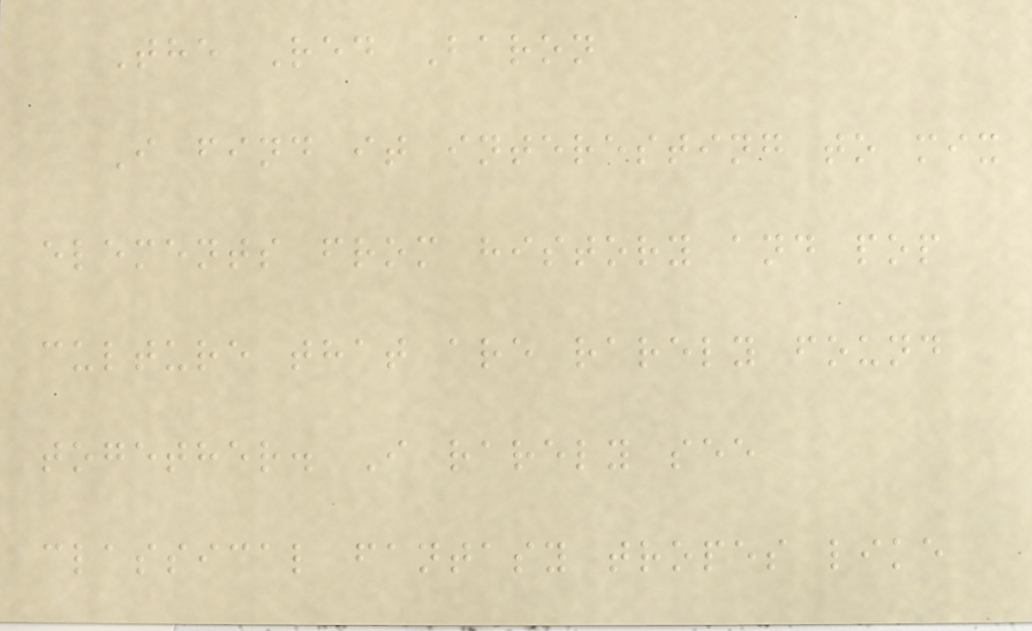The Red Baron
I find it interesting to mix
elements from history and pop
culture that are rarely found
together. I rarely see
classical fantasy tropes like
